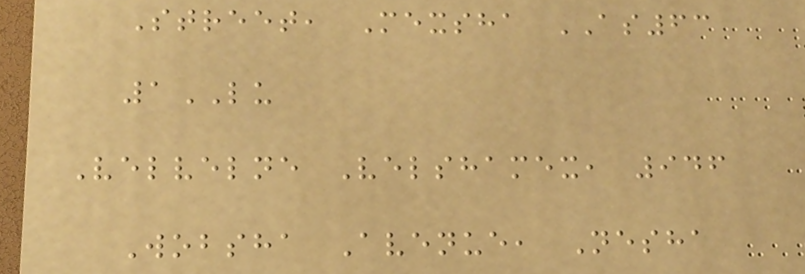Street, Mexsha AS63
1LU
Velvelne Velshamex, 946
Wobsha Avenue, Nesha
